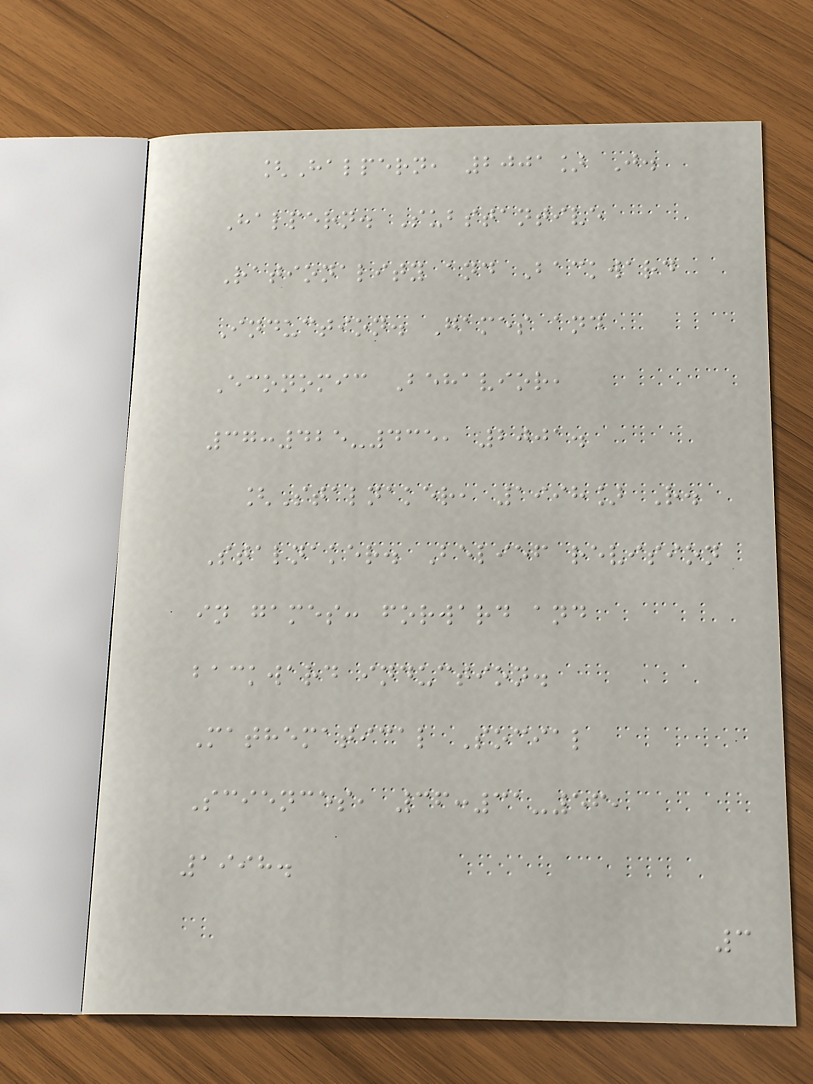[Halpern, 2001] J.
Halpern. Substantive
Rationality and Backward
Induction. Games and
Economic Behavior,
37:425-435, 2001.
[Stalnaker, 1998] R.
Stalnaker. Belief revision
in games: forward and
backward induction.
Mathematical Social
Sciences, 36:31-56,
1998.
3
